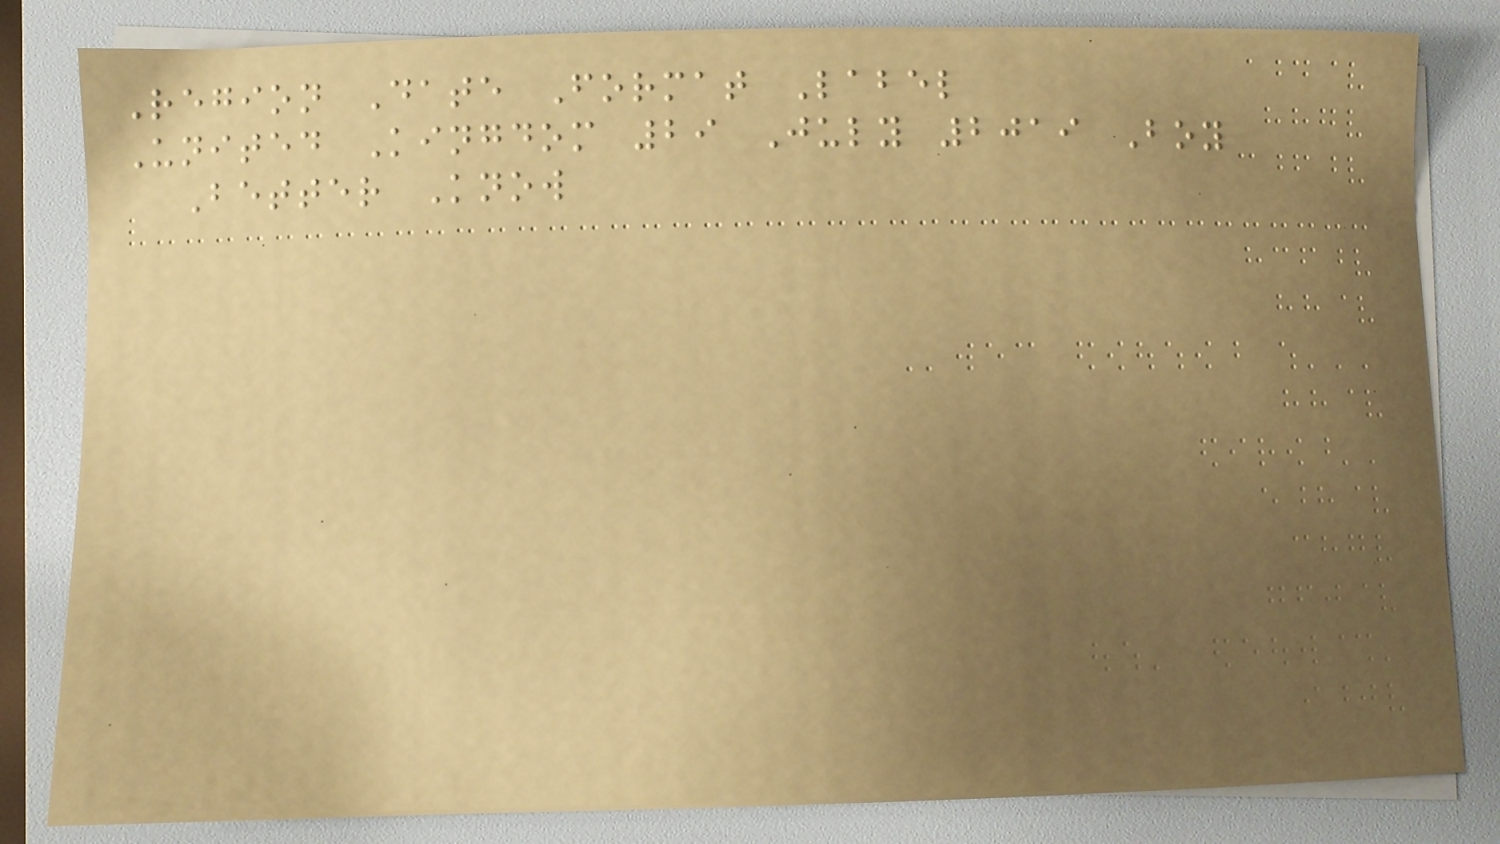Region Date Format Label
United Kingdom 29 July 2019 Boy
Better Know
